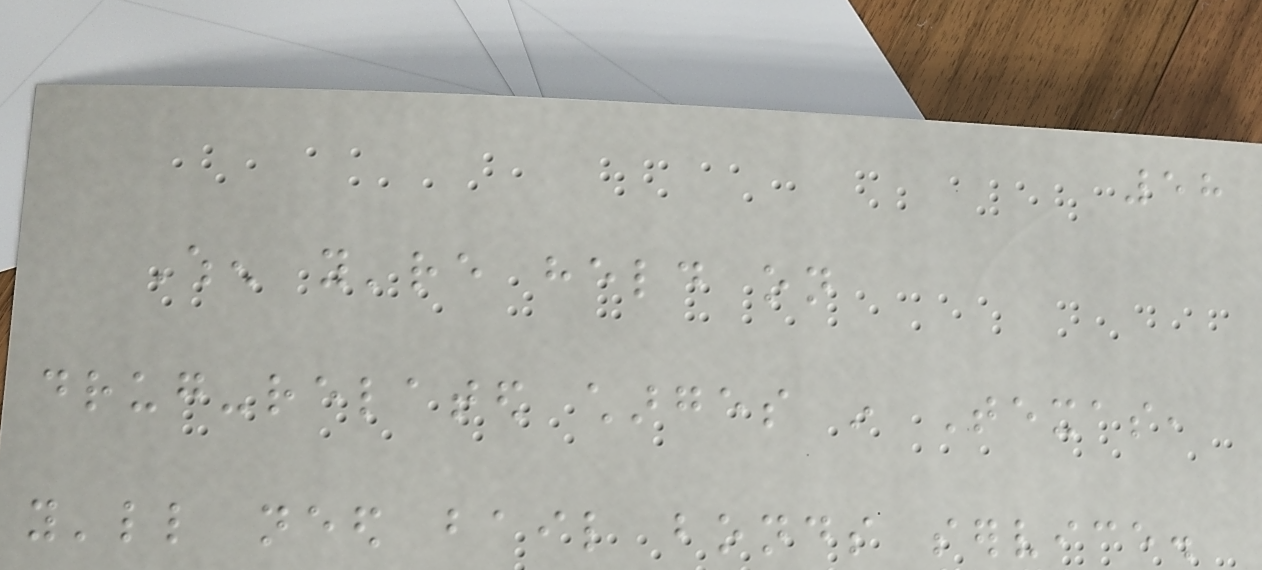58
When you're held on
drug-related charges in Texas,
you'll need bail bonds service.
